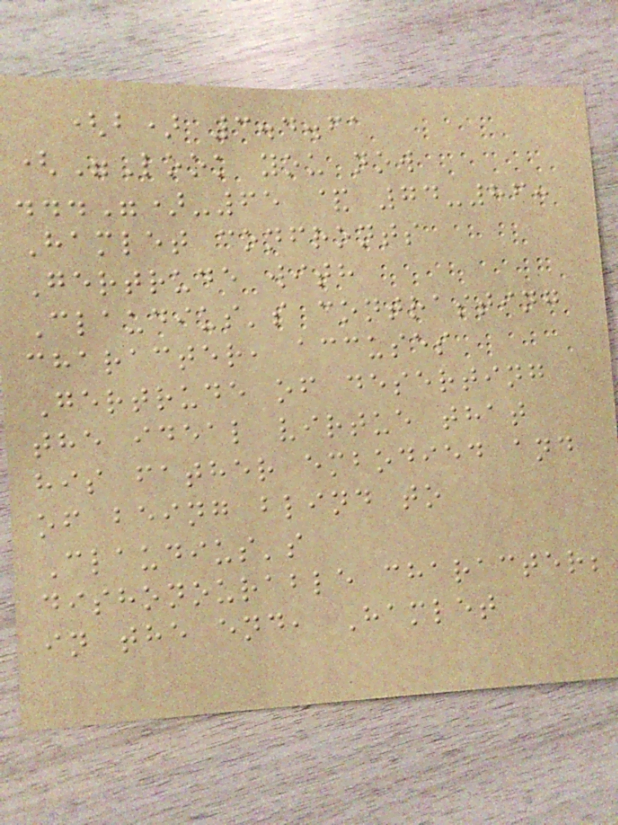(b) 3.4.61
("Look you now
...")-65 & 74-86:
Hamlet confronts
Gertrude with
Claudius's contrasting
character, accuses
Gertrude of deserting
the ideal virtue that
his father embodied and
of being blind to
Claudius's
dishonourable character;
in the end, Hamlet
